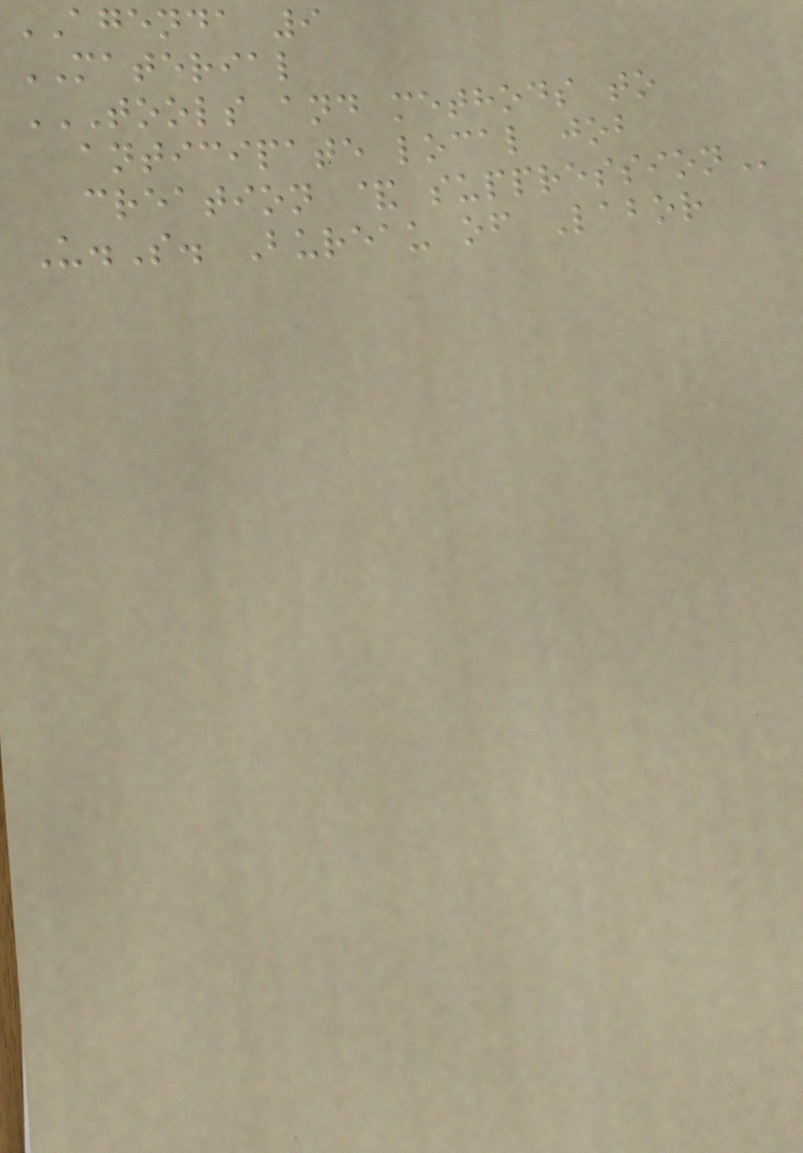AGENDA 9
MATERIAL
TOOLS AND METHODS TO
ANTICIPATE LOCAL JOB
CREATION & SUPPRESSION
U.S. Bureau of Labor
